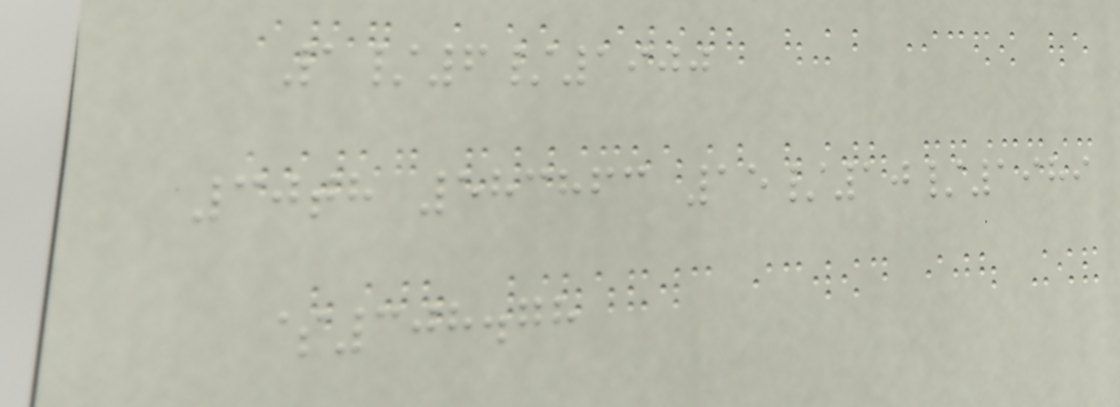1/6/1900
30th 583863 15/10/1989
$308.78
